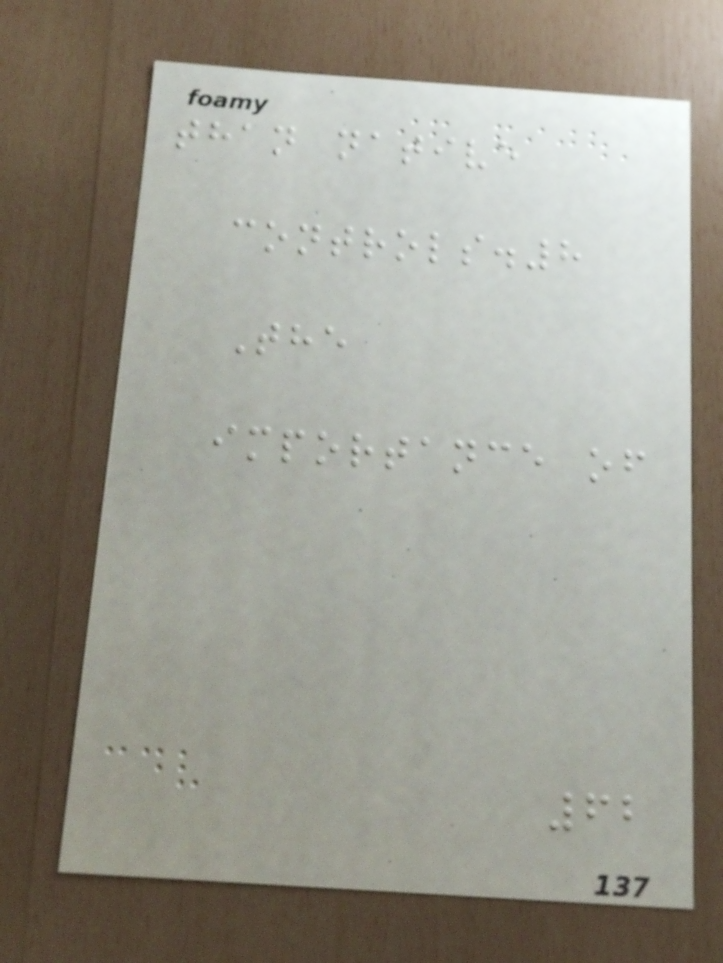than native
controls.8
The
importance of
62
